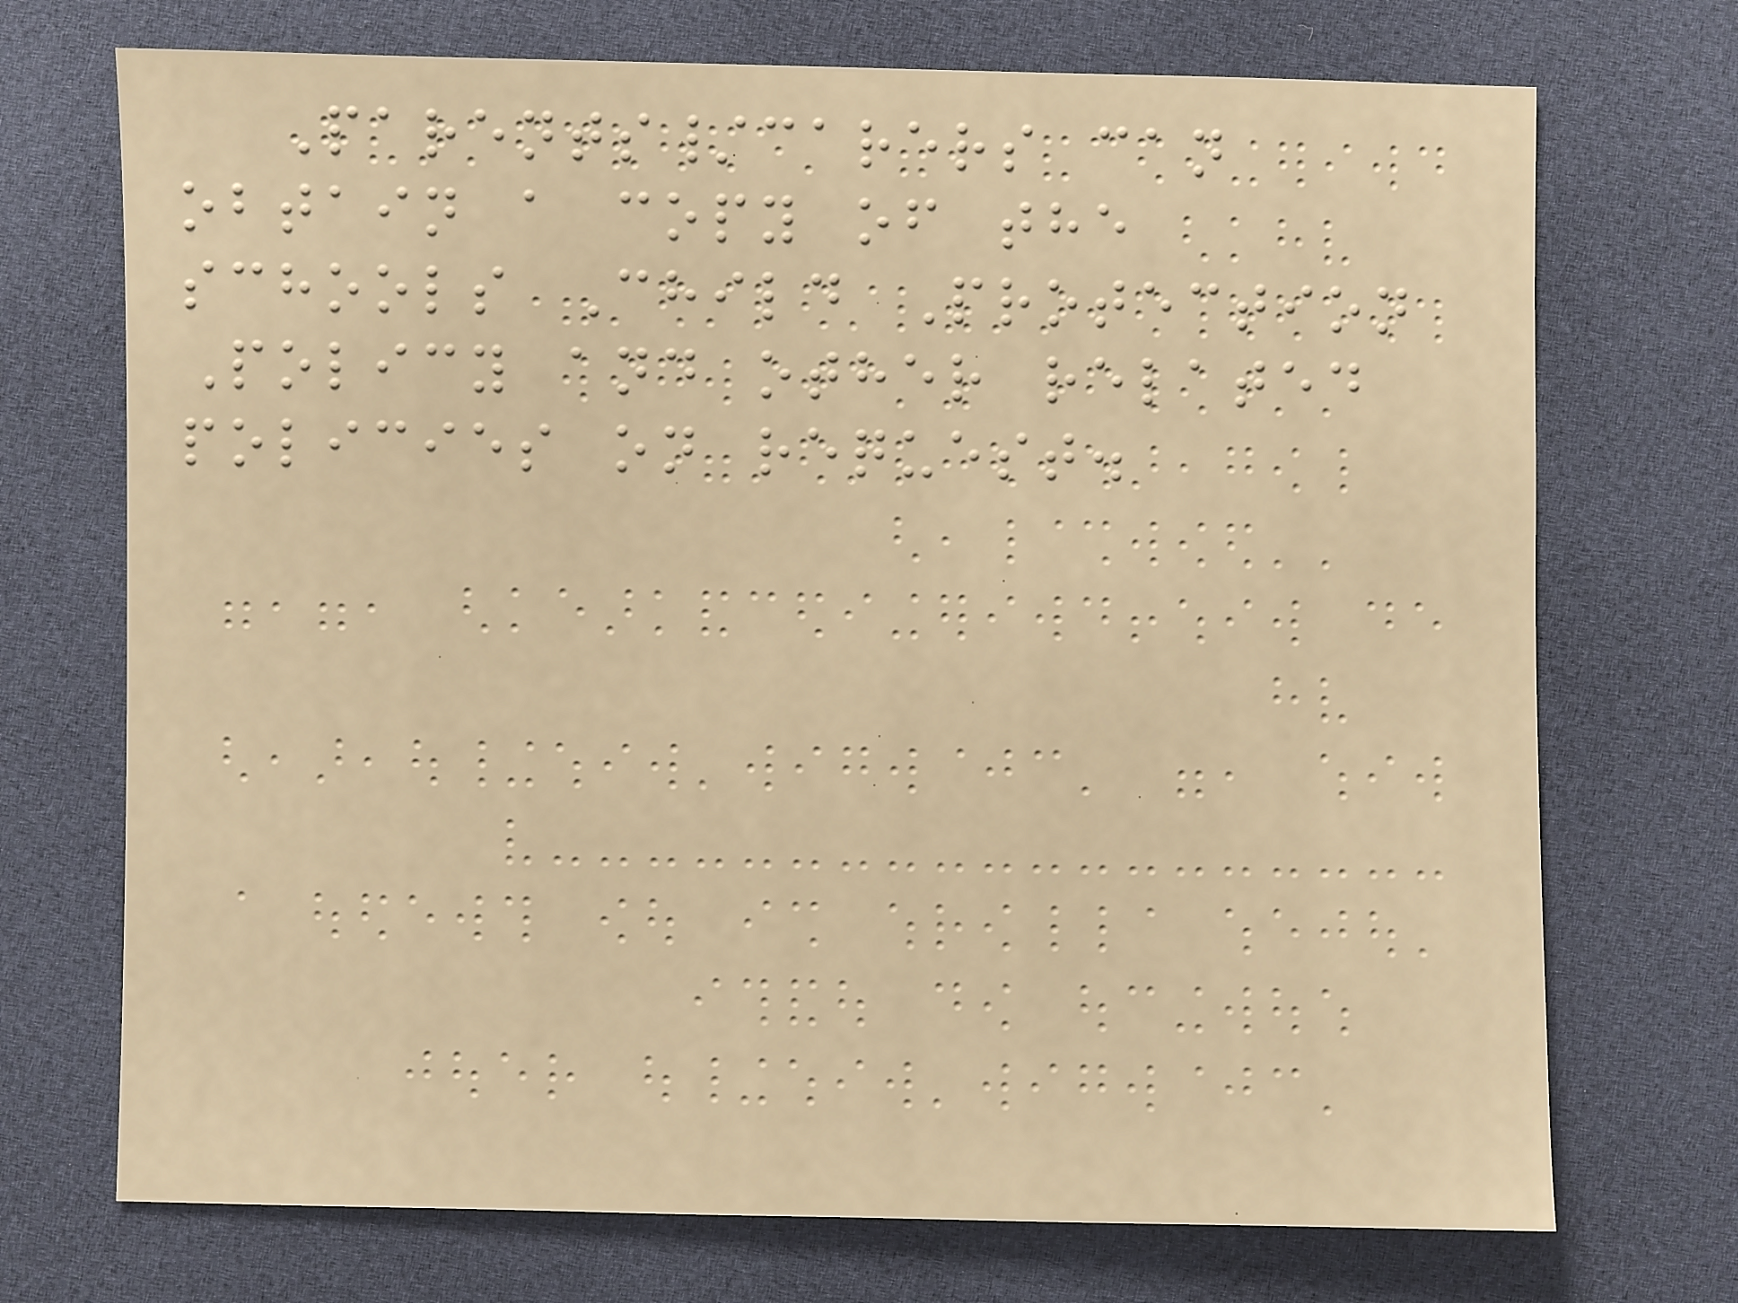Parents/carers can
obtain a copy of the
schools Child Protection
Policy and other related
policies on request.
